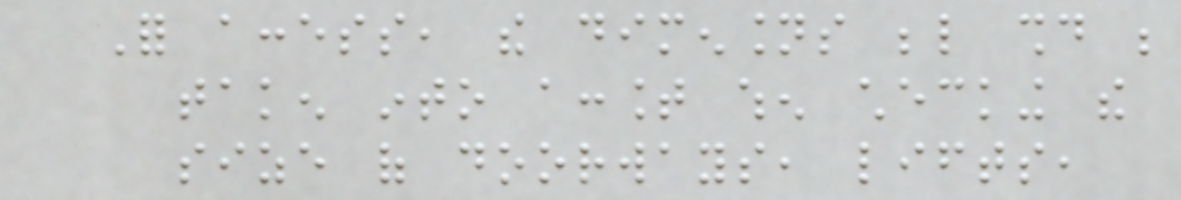For access, the dimensions below should be
taken into account when checking the
size of doorways, lifts,
